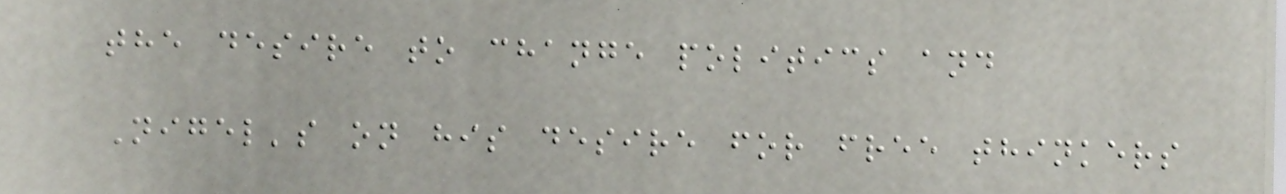the desire to change politics and
Nigel's on his desire for free thinkers
